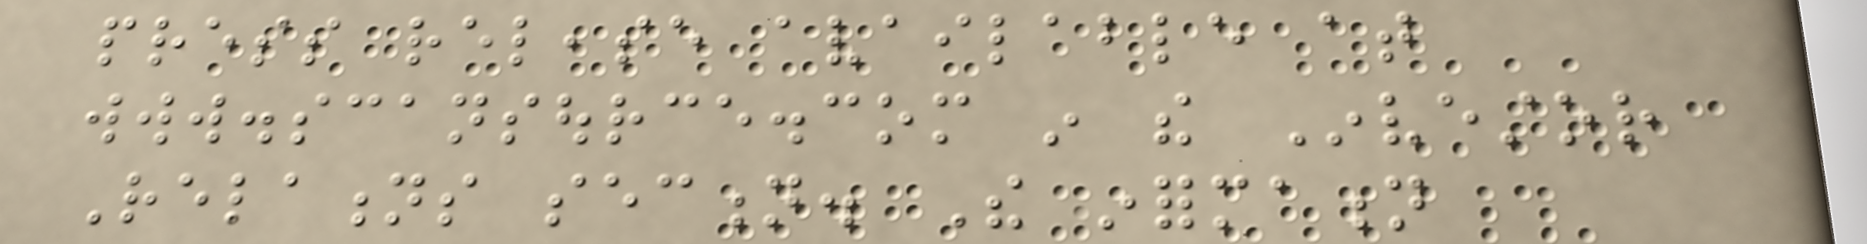press release available at
www.scansource.com in the Investor
Relations section. The information
